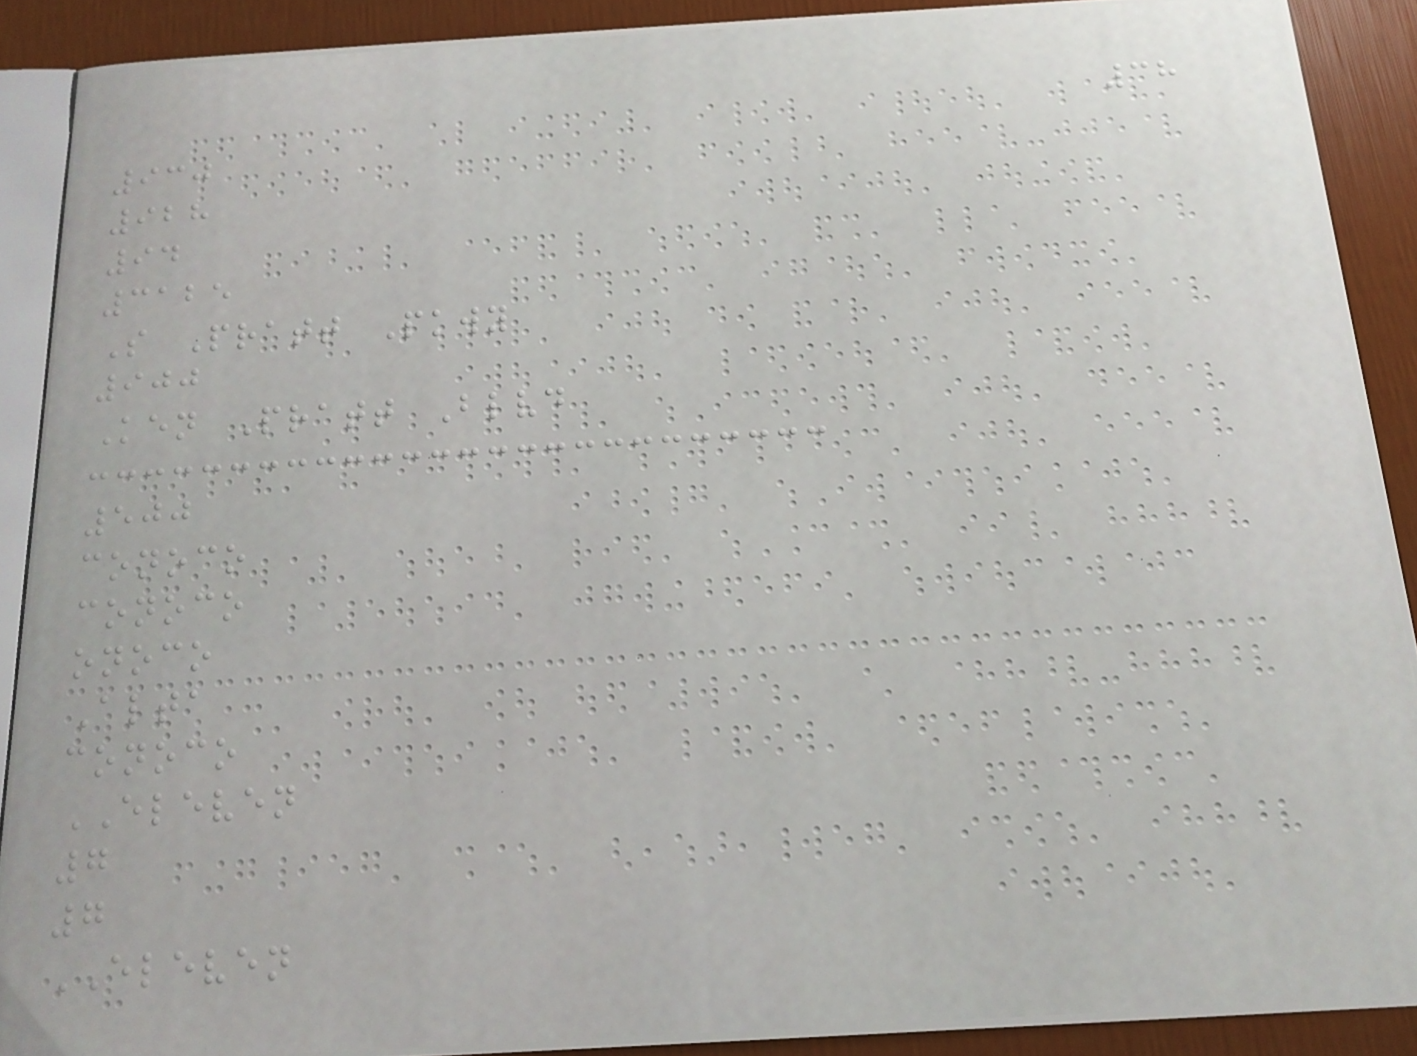38
930
928
94
3125
S Pratt Pkwy
900
Ken Pratt Blvd
500
conoco
conoco
onoco
Alta
conoco
ELEVEN
7
7
ELEVEN
